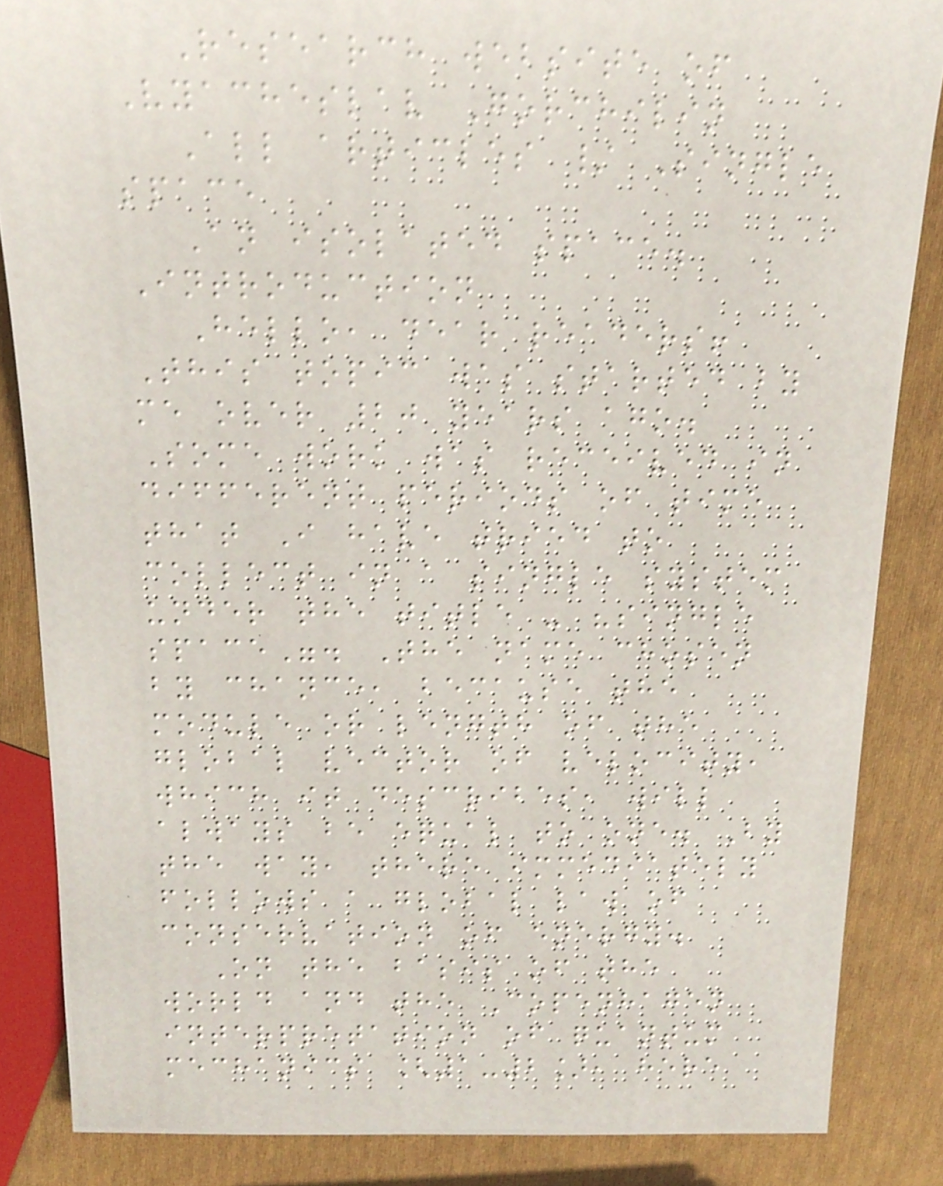Research website of
Vyacheslav Gorchilin
All articles / Single
space
An isolated space.
Introduction
Hello, dear readers!
This topic was started by
me over 20 years ago.
Some work was received in
different periods of time
that I have tried to
collect in a single system
under the title - "single
space". The name chosen
by chance, because the
module or length of the
global vector of velocity,
which it describes, will
always be equal to one. By
the way, there immediately
follows a global law of
conservation of energy.
On the basis of the
world and the Copenhagen
interpretation of quantum
mechanics [1-2], here
